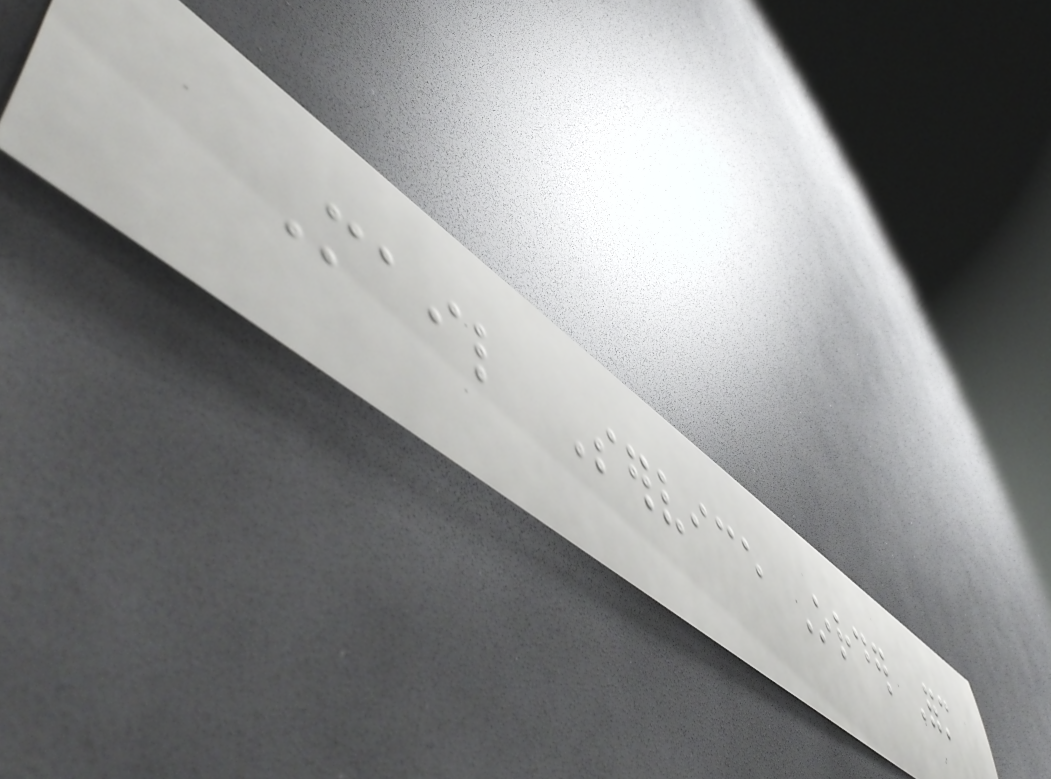Mail Service Order Form
